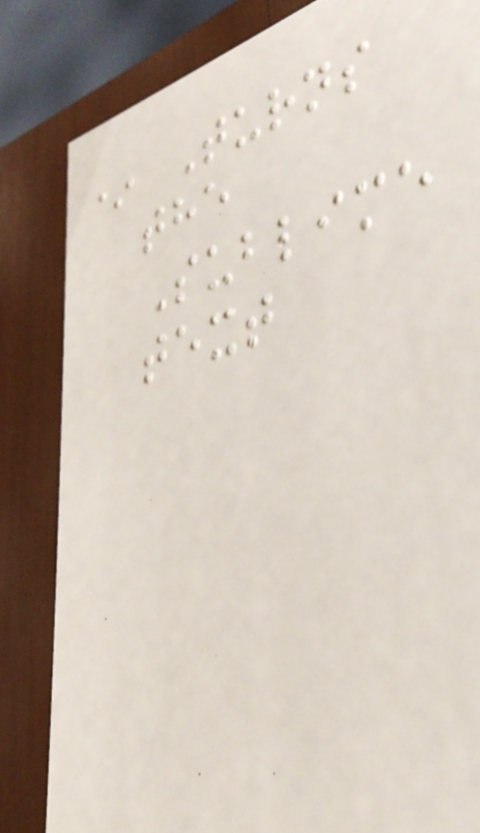* Turns
the
Sublime
text
